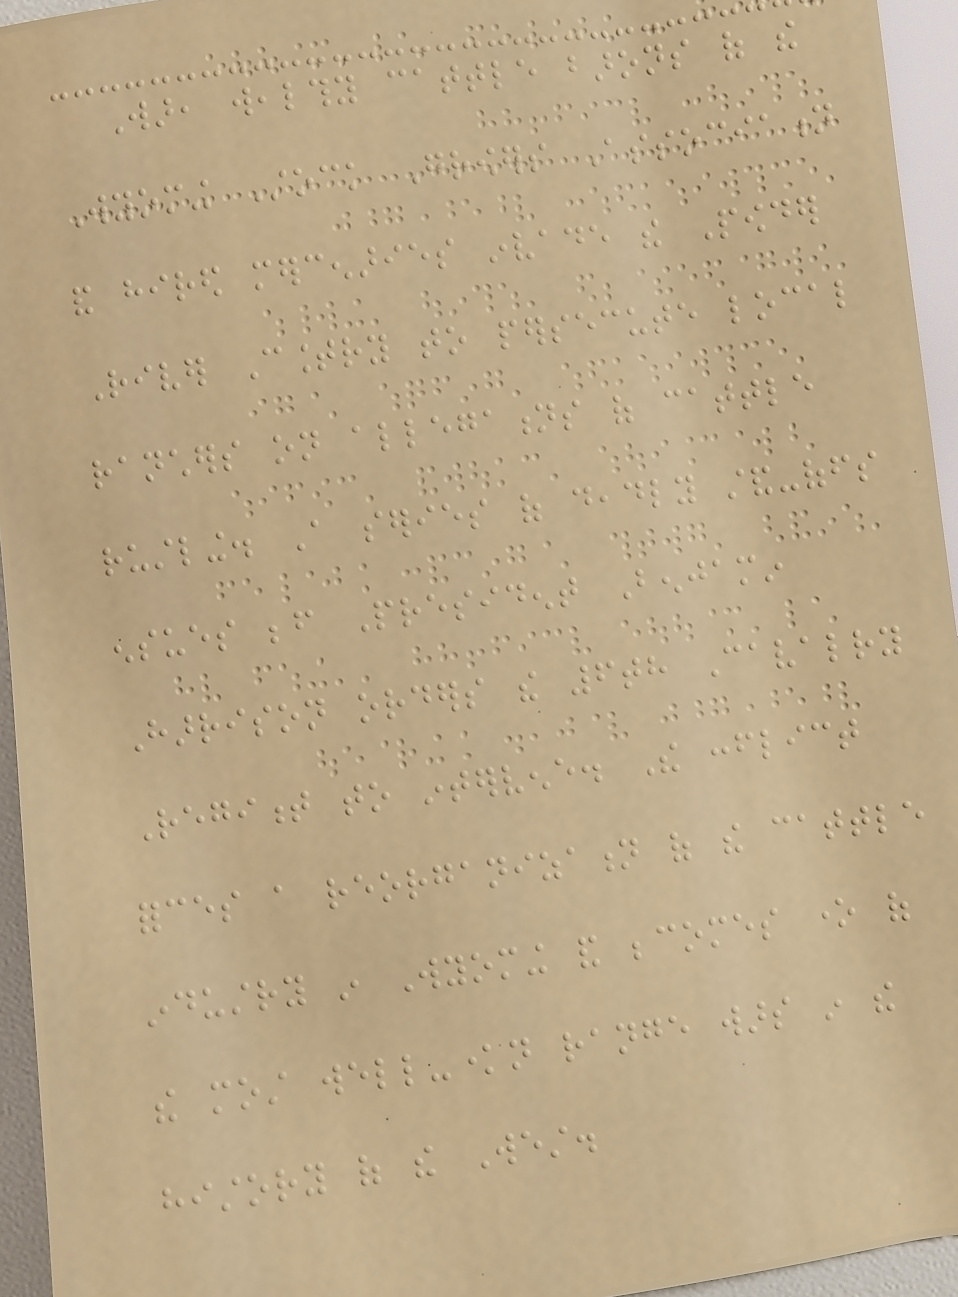War, wealthy cattle barons of the
Wyoming Stock Growers Association
and hired mercenaries invade the Powder
River Country to persecute local
ranchers on allegations of cattle
rustling. A series of deadly stand-offs
ensues before President Benjamin
Harrison orders the 6th Cavalry
Regiment to intervene. The conflict
forces a reorganization of the cattle
industry in Wyoming and becomes one of
the most well-known range wars in the
history of the West.
